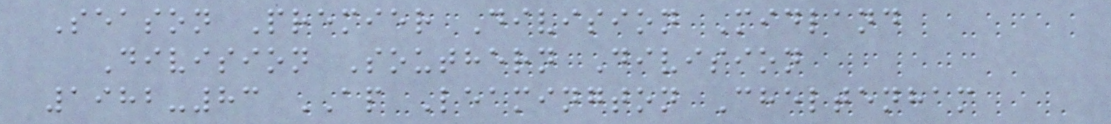Season Premier Division Midland
Division Southern Division
1982-83 AP Leamington Cheltenham
